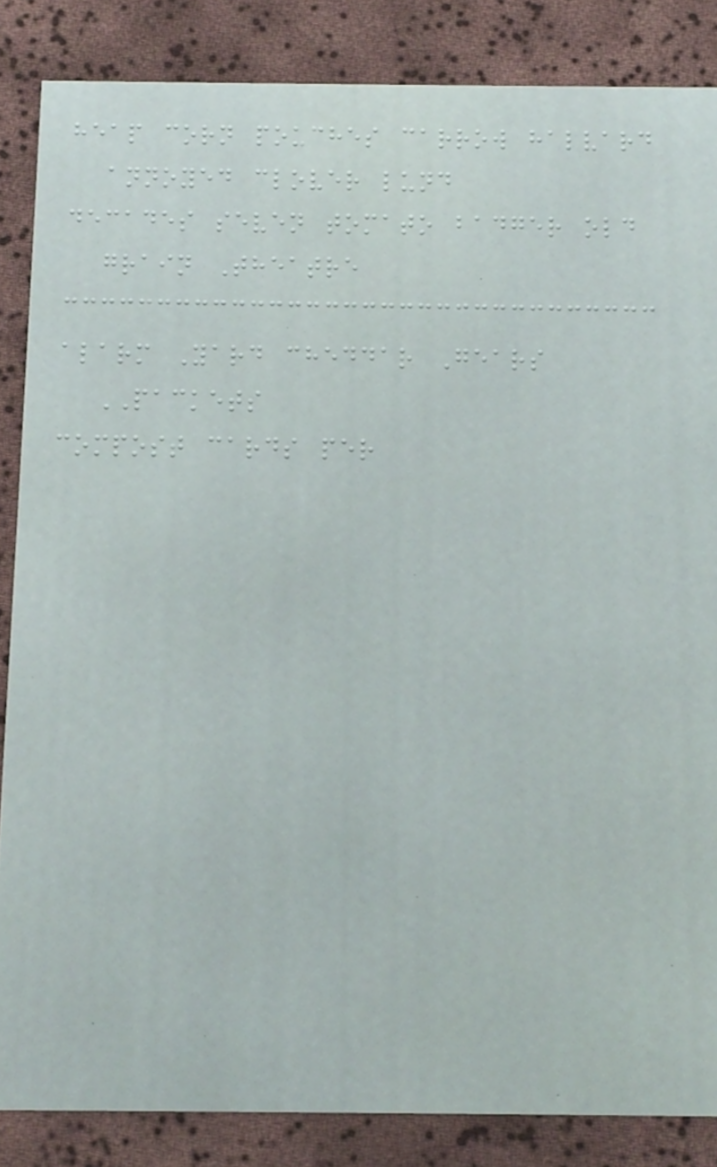heap corn pouches carrow halvard
annoyed clover lund
decades seven tomato badger old
grain Theatre
alarm Yard cheddar Gears
PACKETS
compost cards per
